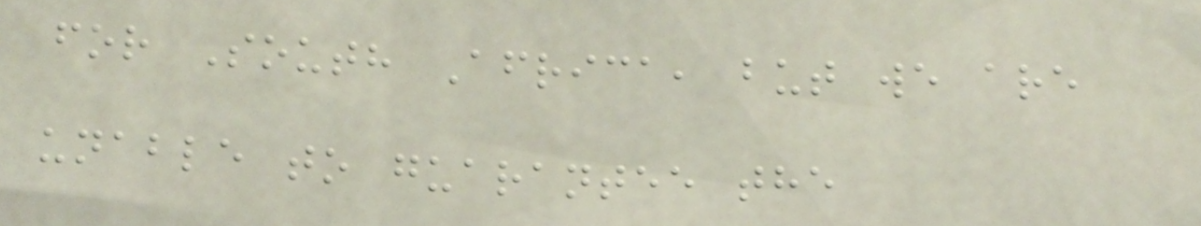for South Africa, but we are
unable to guarantee the
